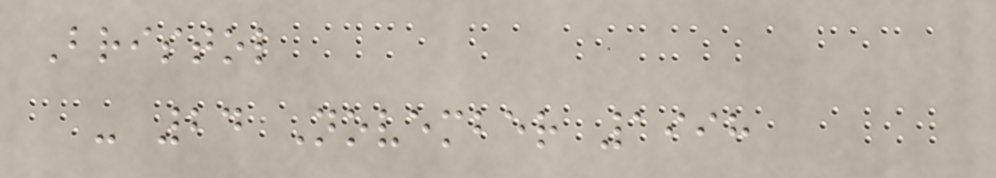Bristol
- 24 November 1998
